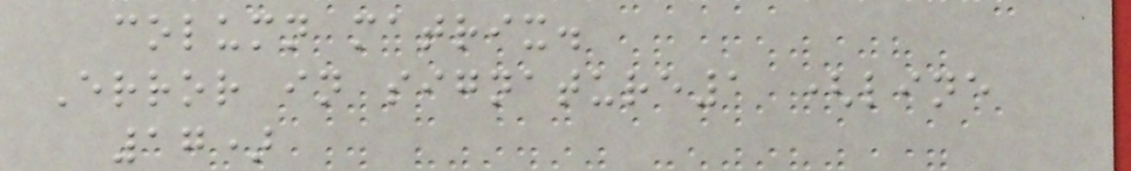column matrix.
Error in signature1 (line
17)
